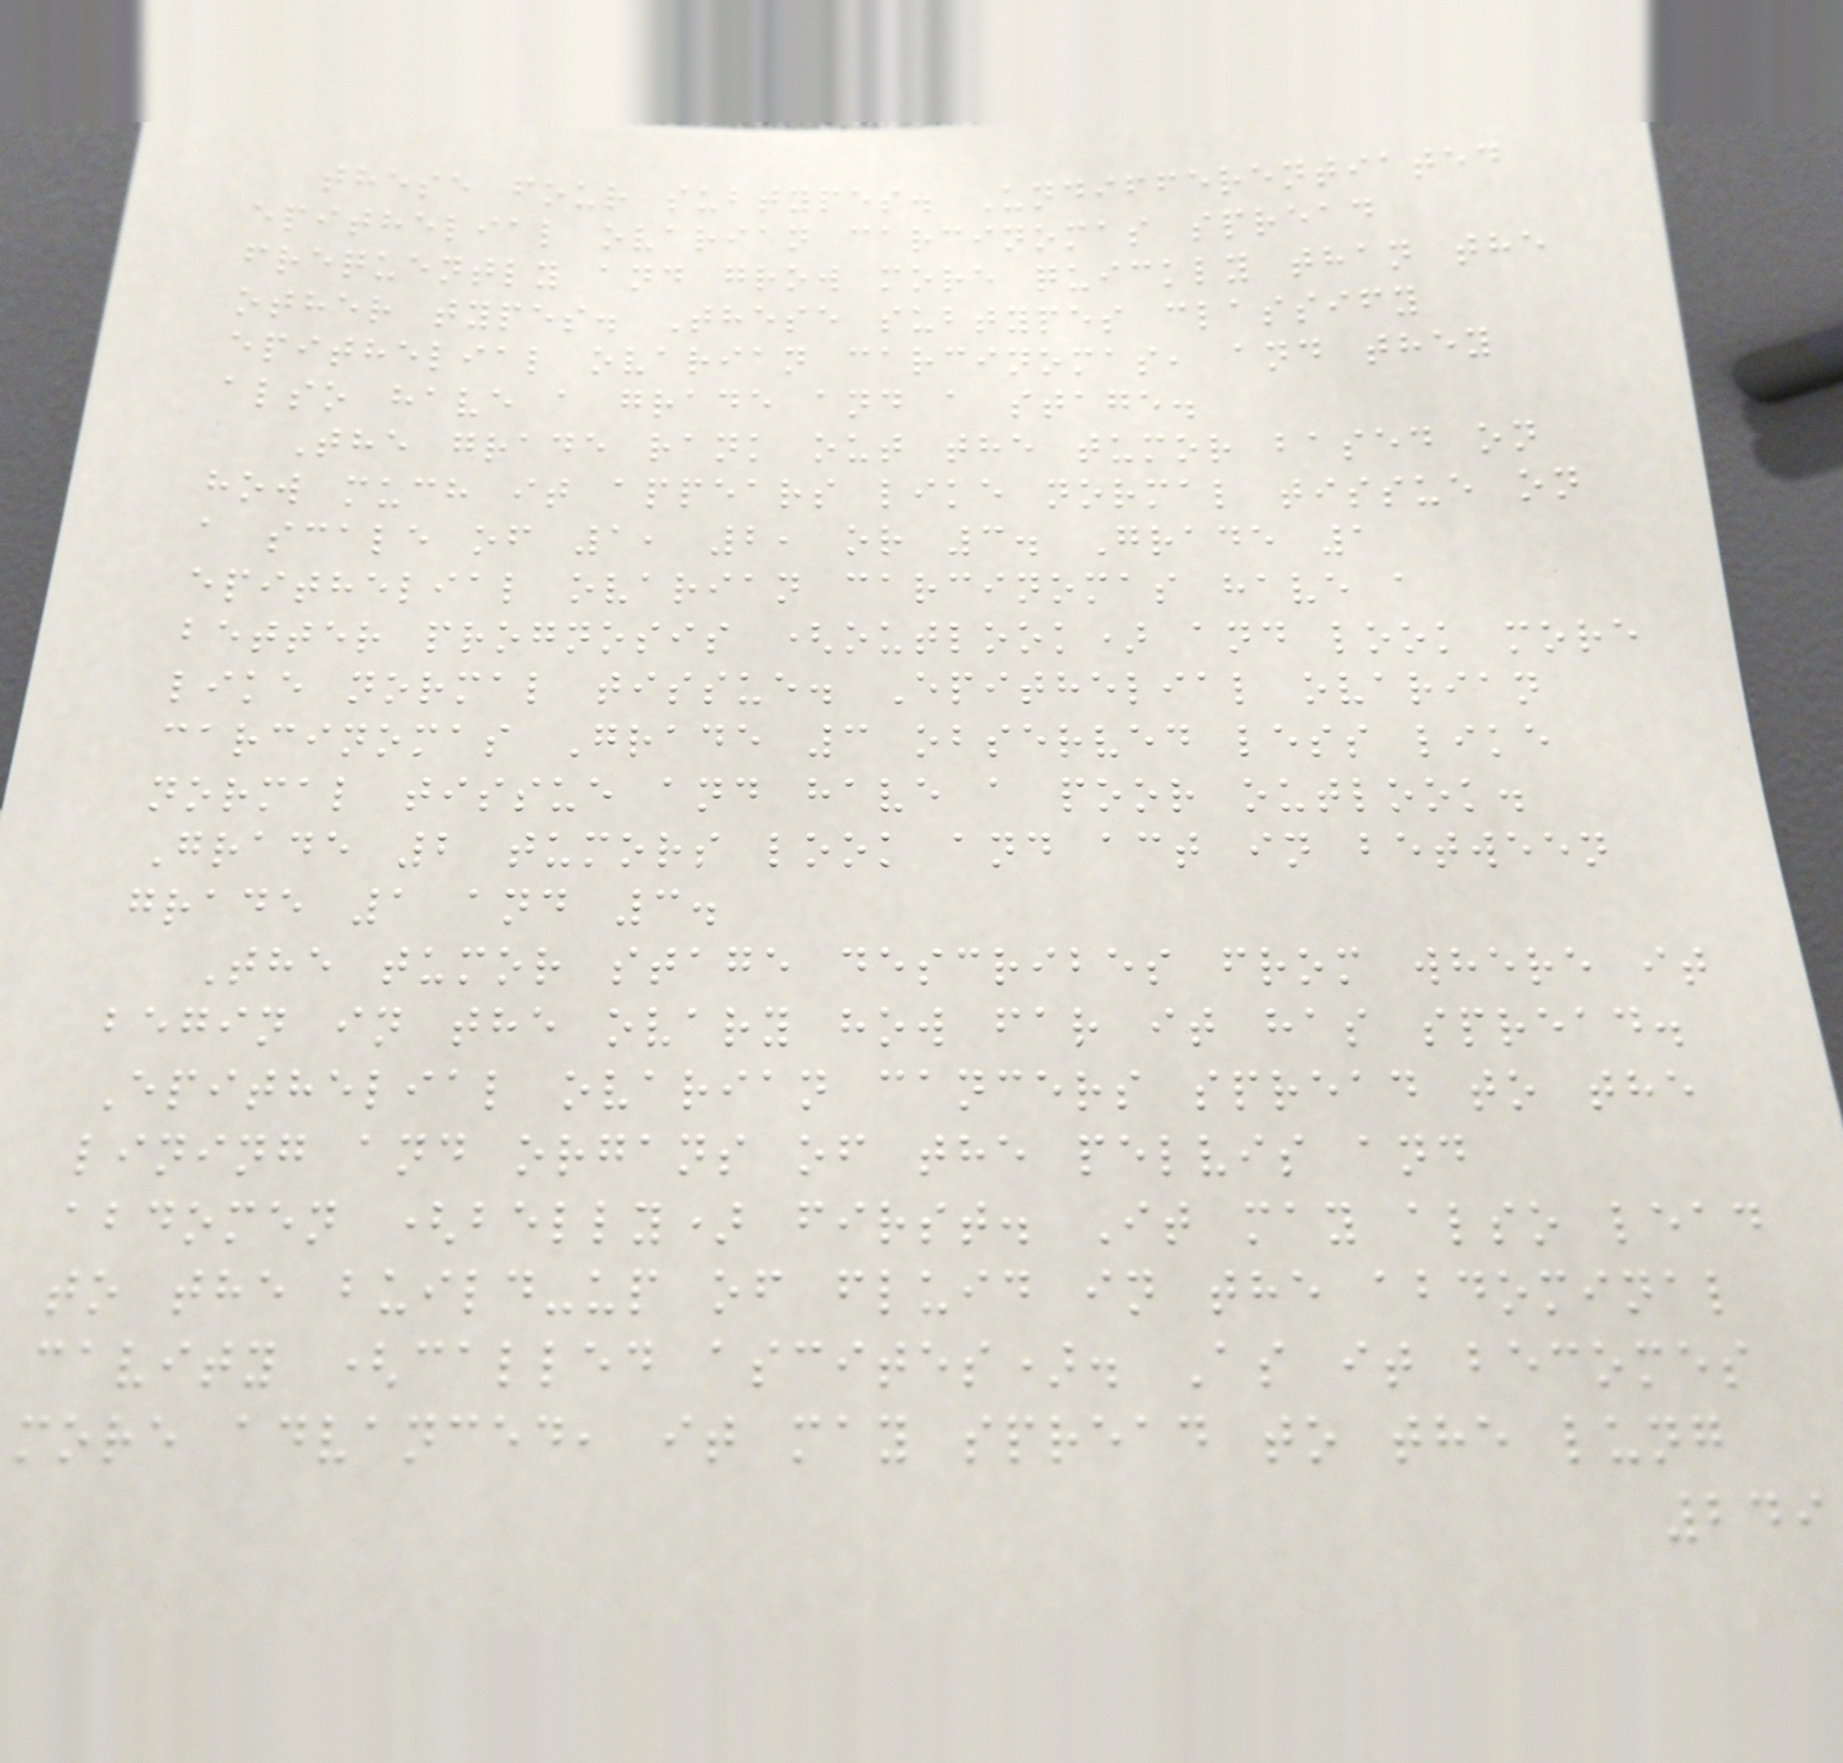these four subtypes. Undifferentiated
epithelial ovarian carcinomas spread
frequently and grow more quickly than the
other types. These subtypes classify
epithelial ovarian carcinomas, and they
also have a grade and a stage.
The grade rank out the tumor based on
how much it appears like normal tissue on
a scale of 1, 2, or 3. Grade 1
epithelial ovarian carcinomas have a
better prognosis (outlook) and look more
like normal tissue. Epithelial ovarian
carcinomas Grade 3 observed less like
normal tissue and have a poor outlook.
Grade 2 tumors look and act in between
grade 1 and 3.
The tumor stage describes from where it
begin in the ovary how far it has spread.
Epithelial ovarian cancers spread to the
lining and organs of the pelvis and
abdomen (belly) first. It may also lead
to the build-up of fluid in the abdominal
cavity (called ascites). As it becomes
more advanced, it may spread to the lung
249
